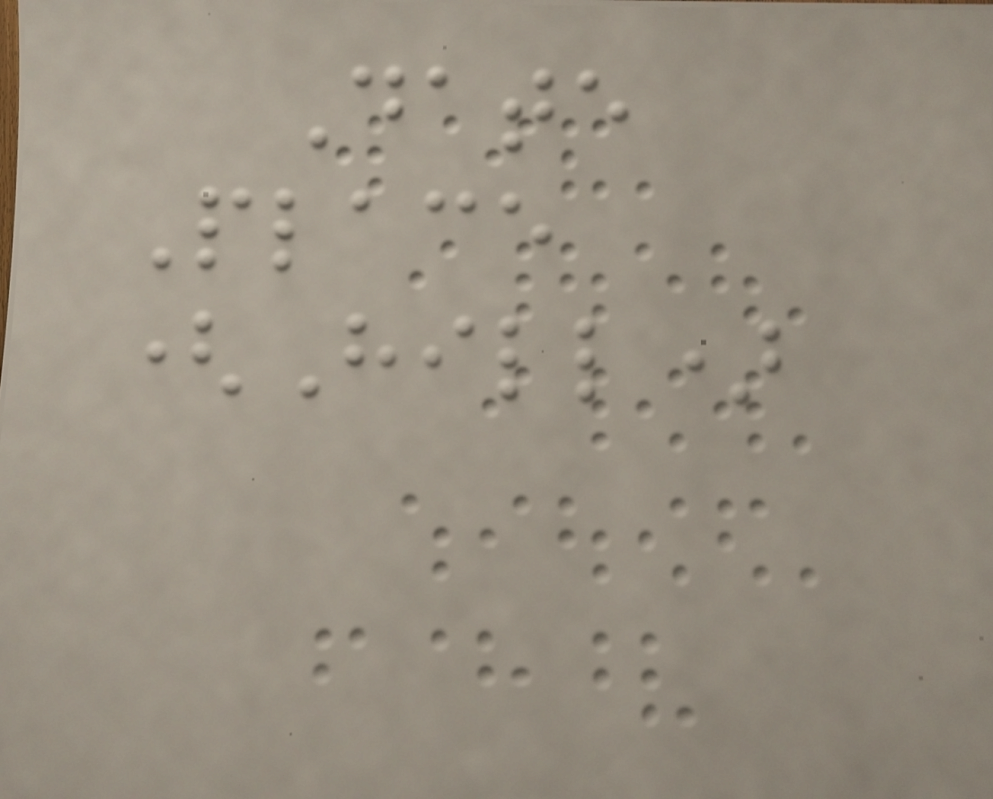Date
Place
(Hill)
